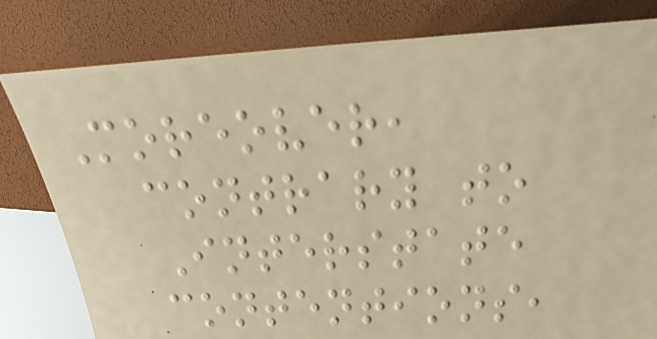Moreover,
contrary to
Interstate
contentions,
